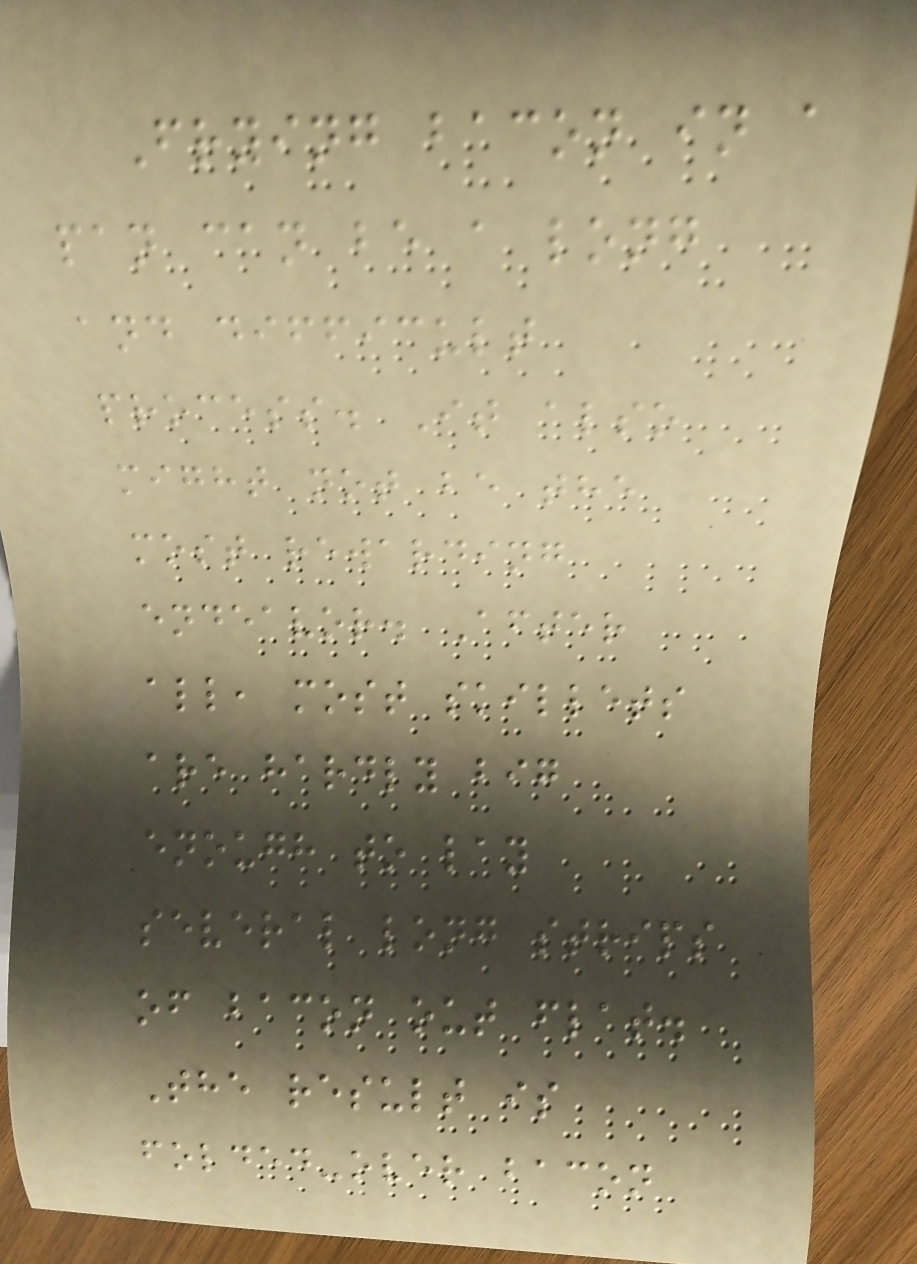Frying bacon in a
pan can be a long
and difficult
process. It also
might not be the
most rewarding
endeavor. After
all, most skillets
are hardly big
enough to lay
several long strips
of bacon out flat.
The result is
folded-over bacon
